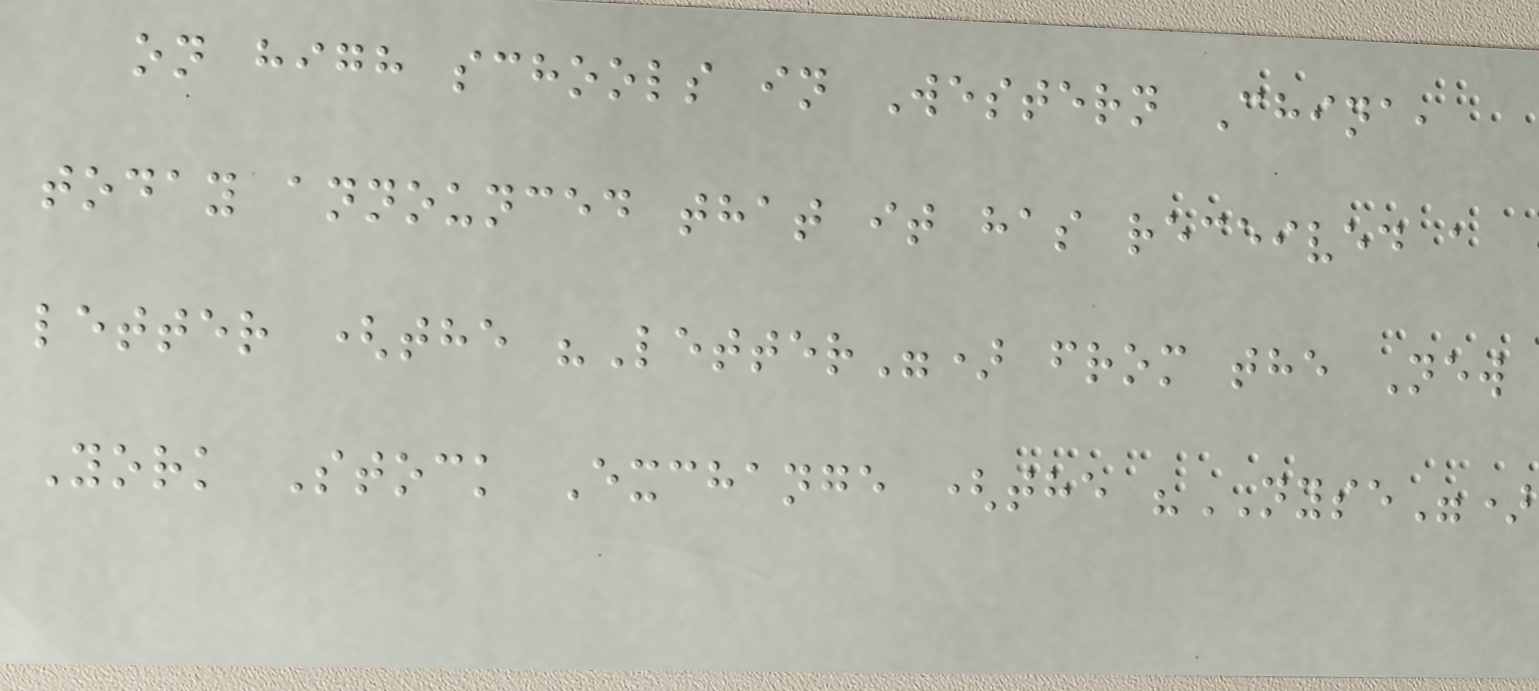on high schools in Western China,
today announced that it has received a
letter (the "Letter") from the New
York Stock Exchange (the "NYSE")
